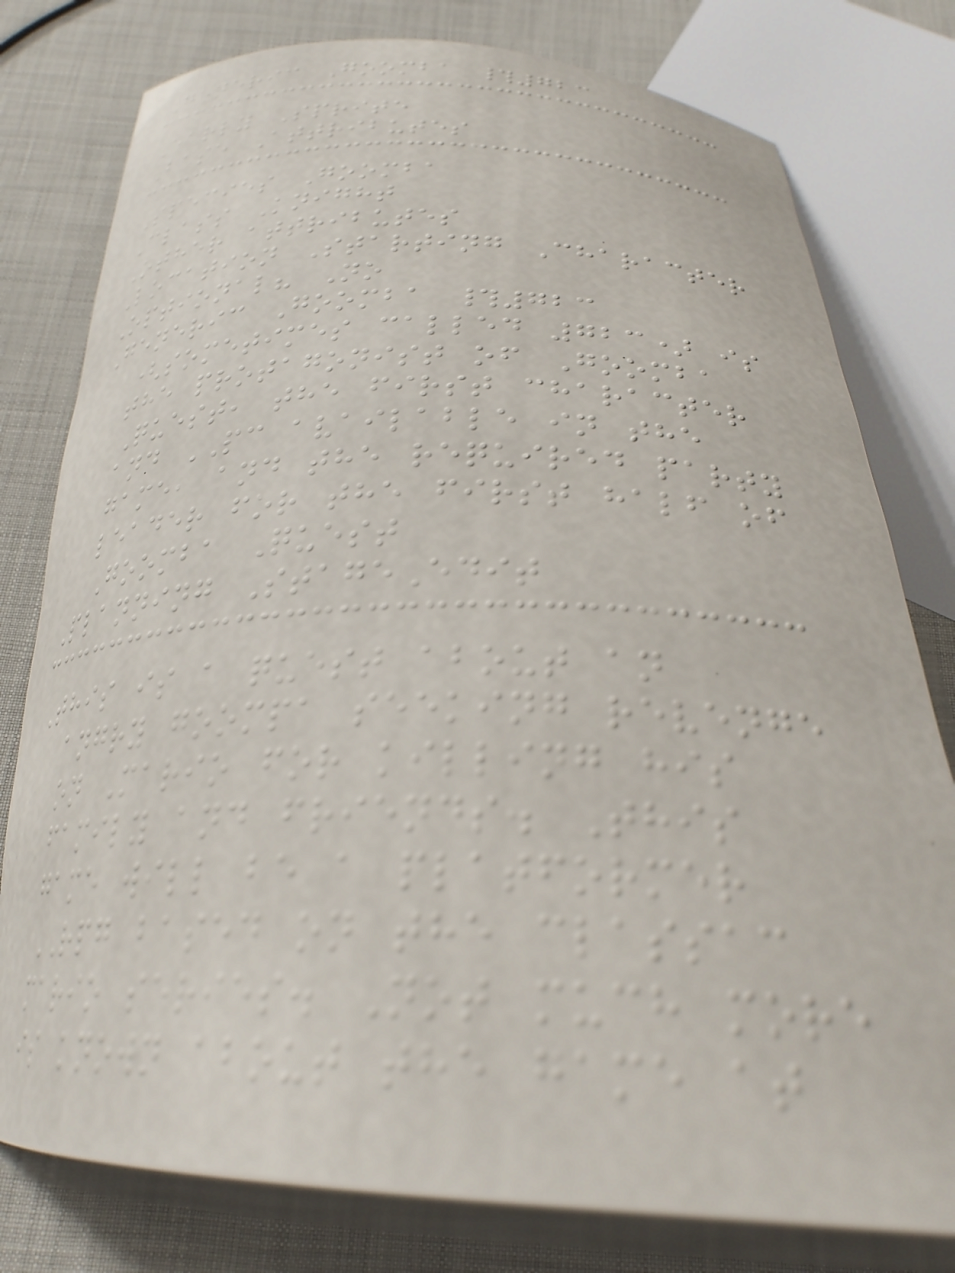Generic Goomba #723
Early Sprite
Base Attributes
Species Goomba
Class Knight
Other attributes
Location Starting Character
Optional? No
Generic Goomba #723
(sometimes called 723) is
the protagonist of Goomba
Quest, the first character
and PC available in the
game, and the required party
leader for the first half of
Goomba Quest
Planning StageEdit
This is a quest about an
angry goompa seeking revenge
on Mario for killing his
family and friends. This
game will be a platformer
RPG based on the classac
mario series. Not much more
is known about the game at
